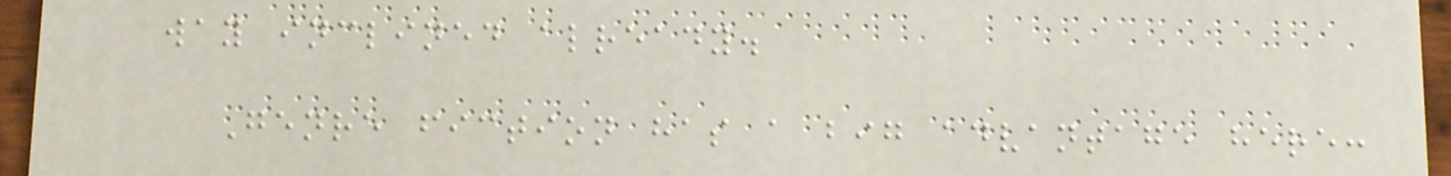way inclined already.
Genre fiction has a big advantage here:
